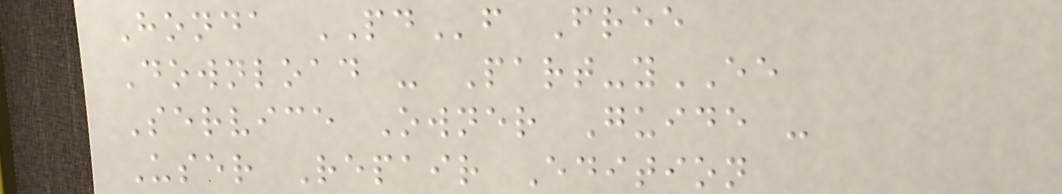Honda PDf Free
Download - Part-yEE
Service Owner Guide -
User Repair Edition
